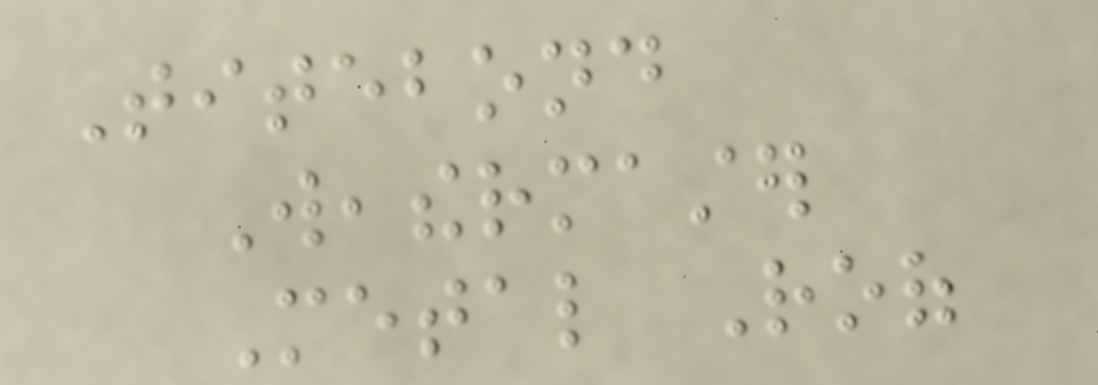Titebond
Weathermaster
Metal Roof
